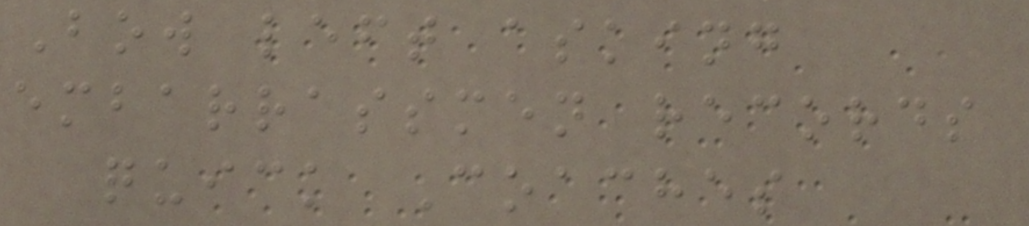Bow left asking
embarrassmen records
quick Coaches
